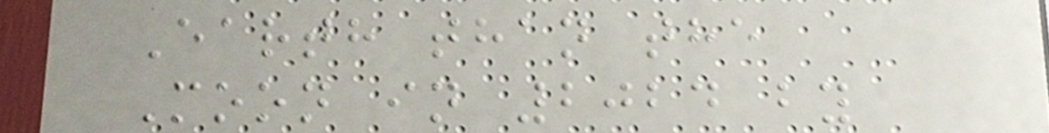Earth than the
Moon in 2024 by
